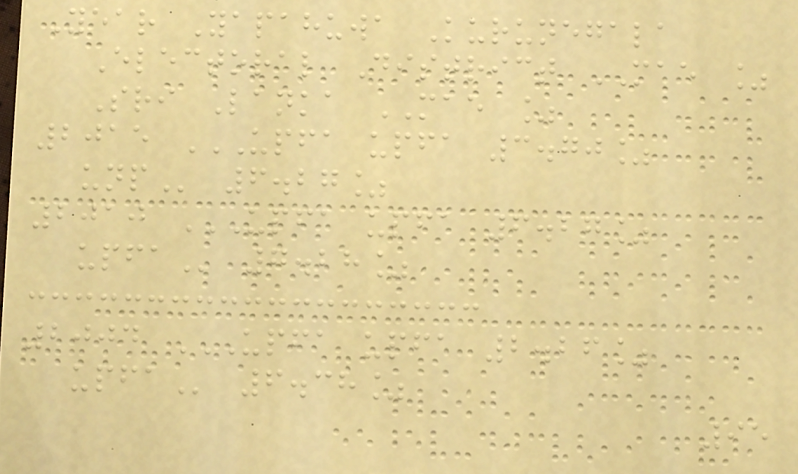Year Yapahuwa Kurunegala
Electoral District MAE %
Sri Lanka MAE %
2015 UPFA UPFA 3.70%
UNP 6.27%
2010 UPFA UPFA 6.27%
UPFA 7.28%
2004 UPFA UPFA 2.26%
UPFA 6.38%
95
